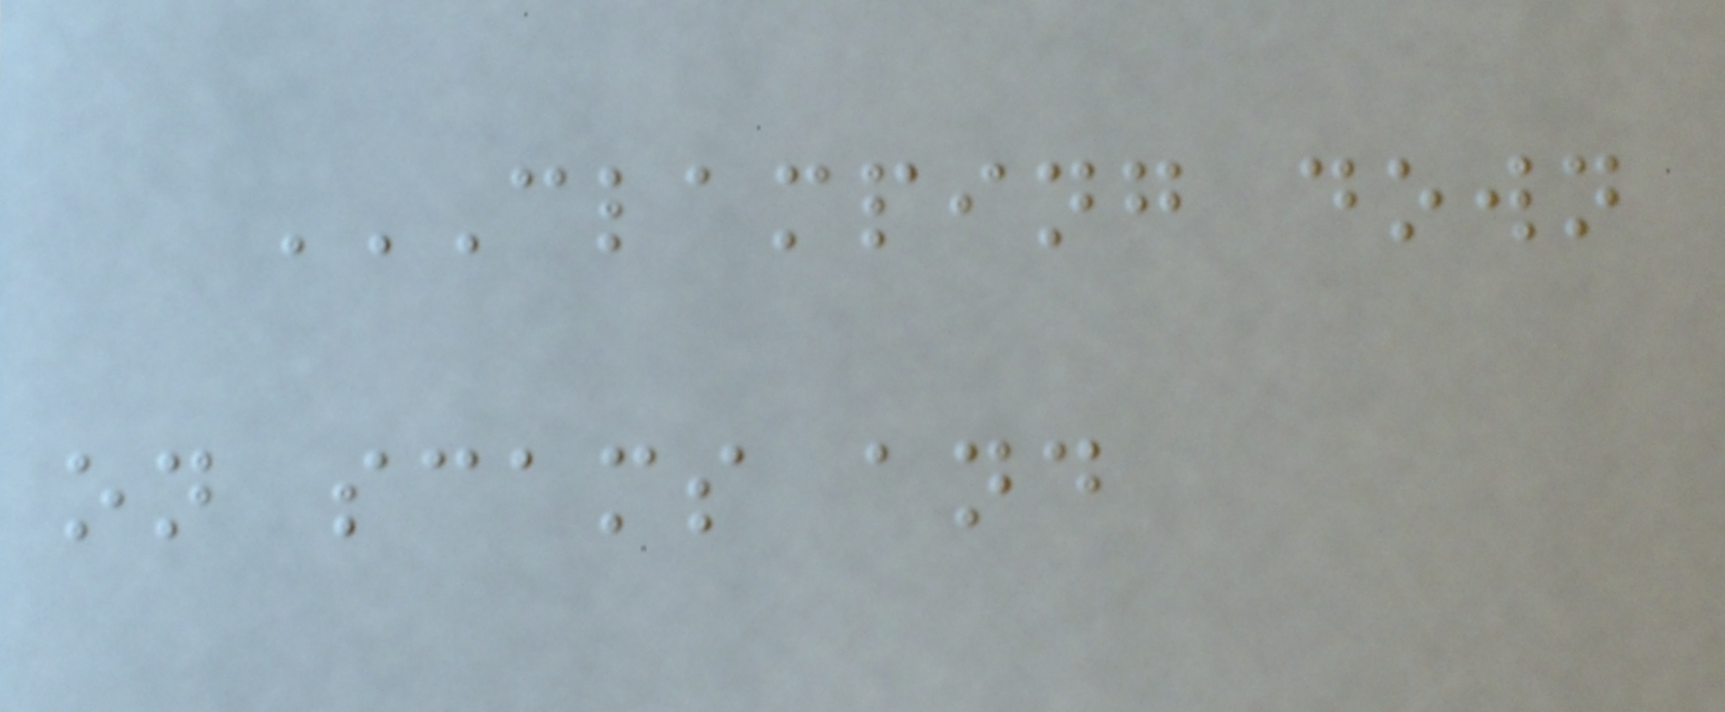CLAMPING DOWN
ON SCAMS AND
